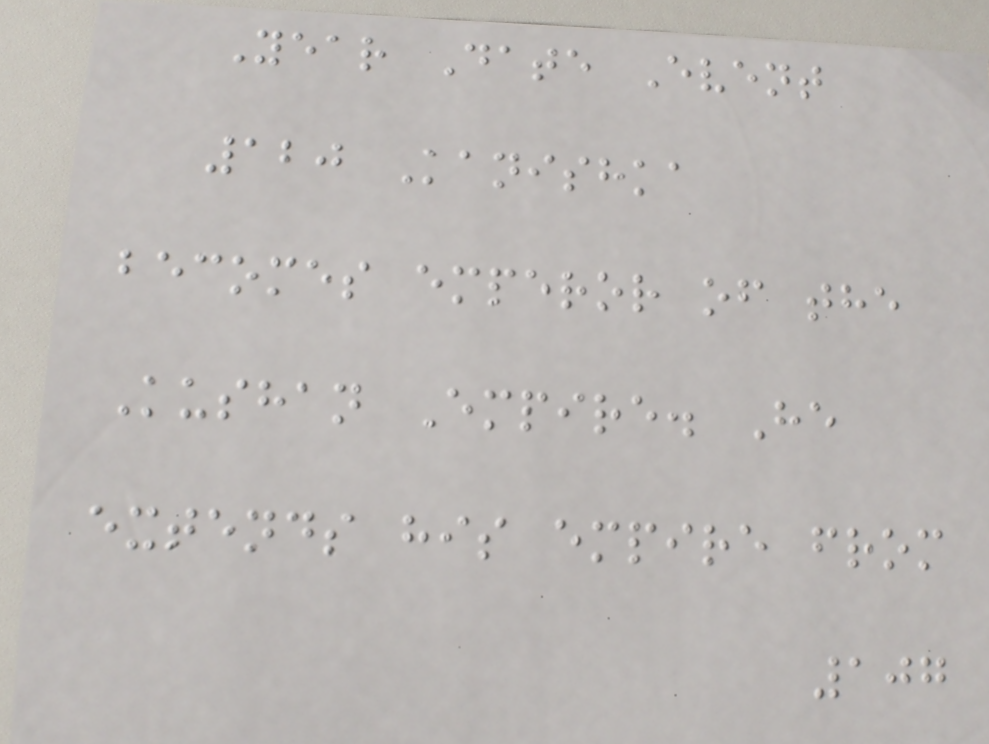Year Date Event
120 Kanishka
becomes emperor of the
Kushan Empire. He
extends his empire from
107
